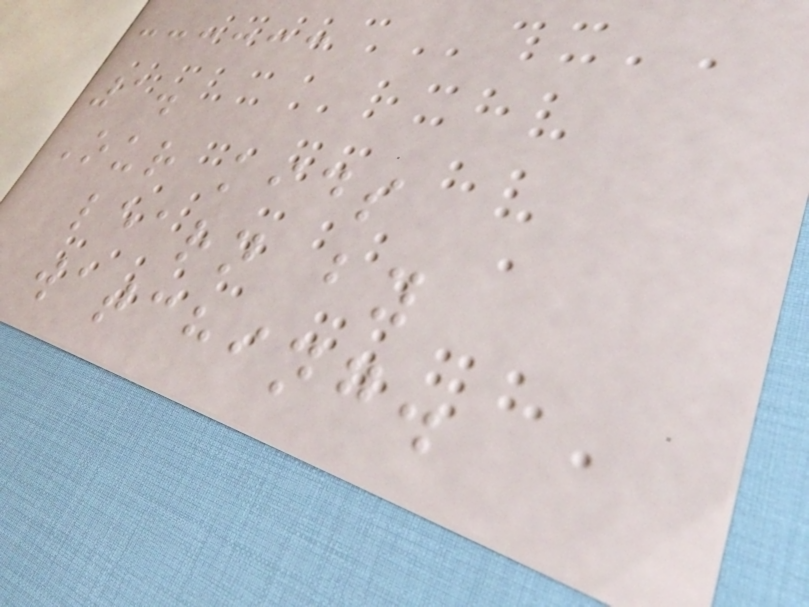1.
Our kids
learn by
watching.
